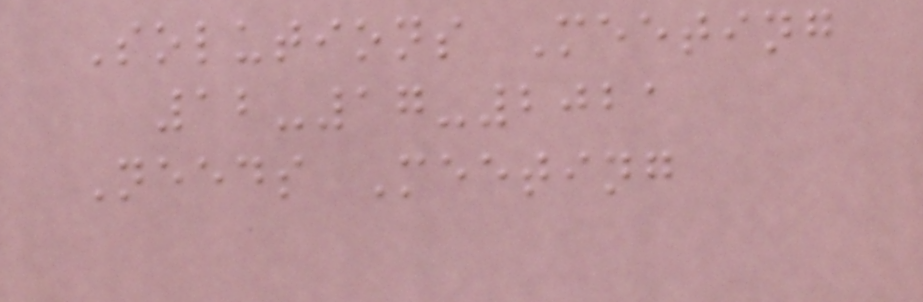Solutions Meeting
12-17-2021
Needs Meeting
